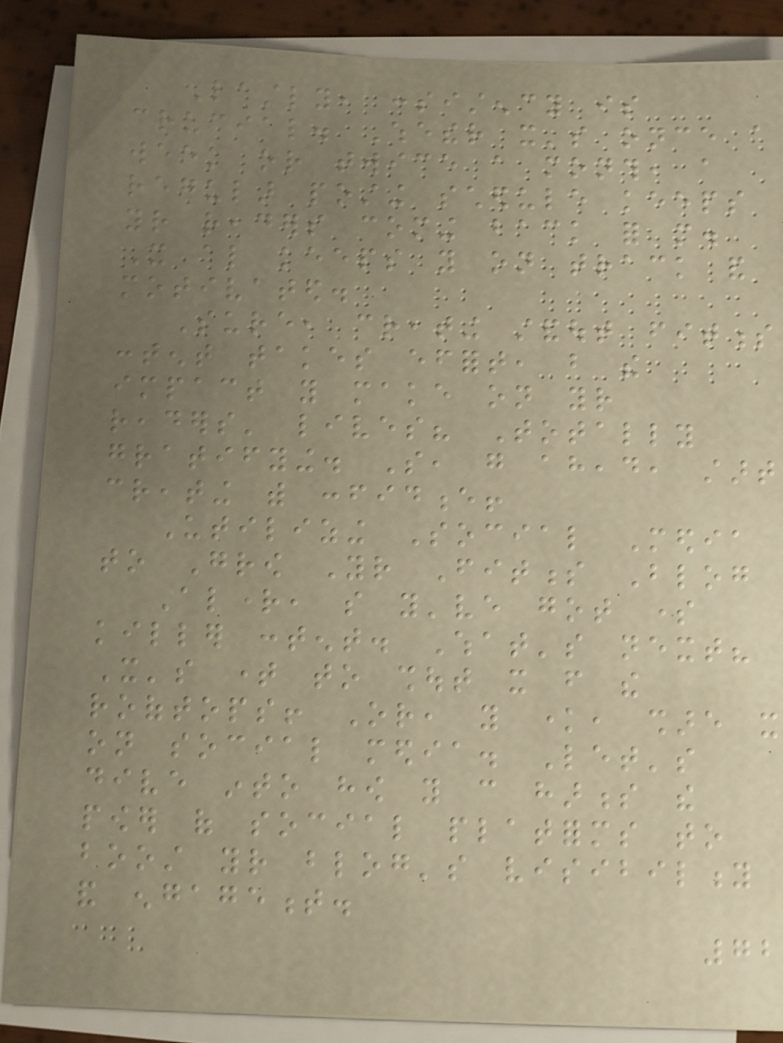Lastly, consistency is
crucial. Whether it's once a
week or twice a month, a
regular posting schedule keeps
your readers coming back for more.
It also keeps you on track and
motivated.
Sure, creating standout fitness
content takes effort, but the
impact you make on your
readers' lives? Totally
gratifying. So, go ahead, start
creating with confidence!
Utilizing Social Media
to Grow Your Fitness Blog
Alright, so you've got some
killer content. What's next?
It's time to shout it from the
rooftops! Or, you know, share it
on social media. Let's
dive into how you can harness the
power of social platforms to
boost your blog's visibility
and engagement.
72
